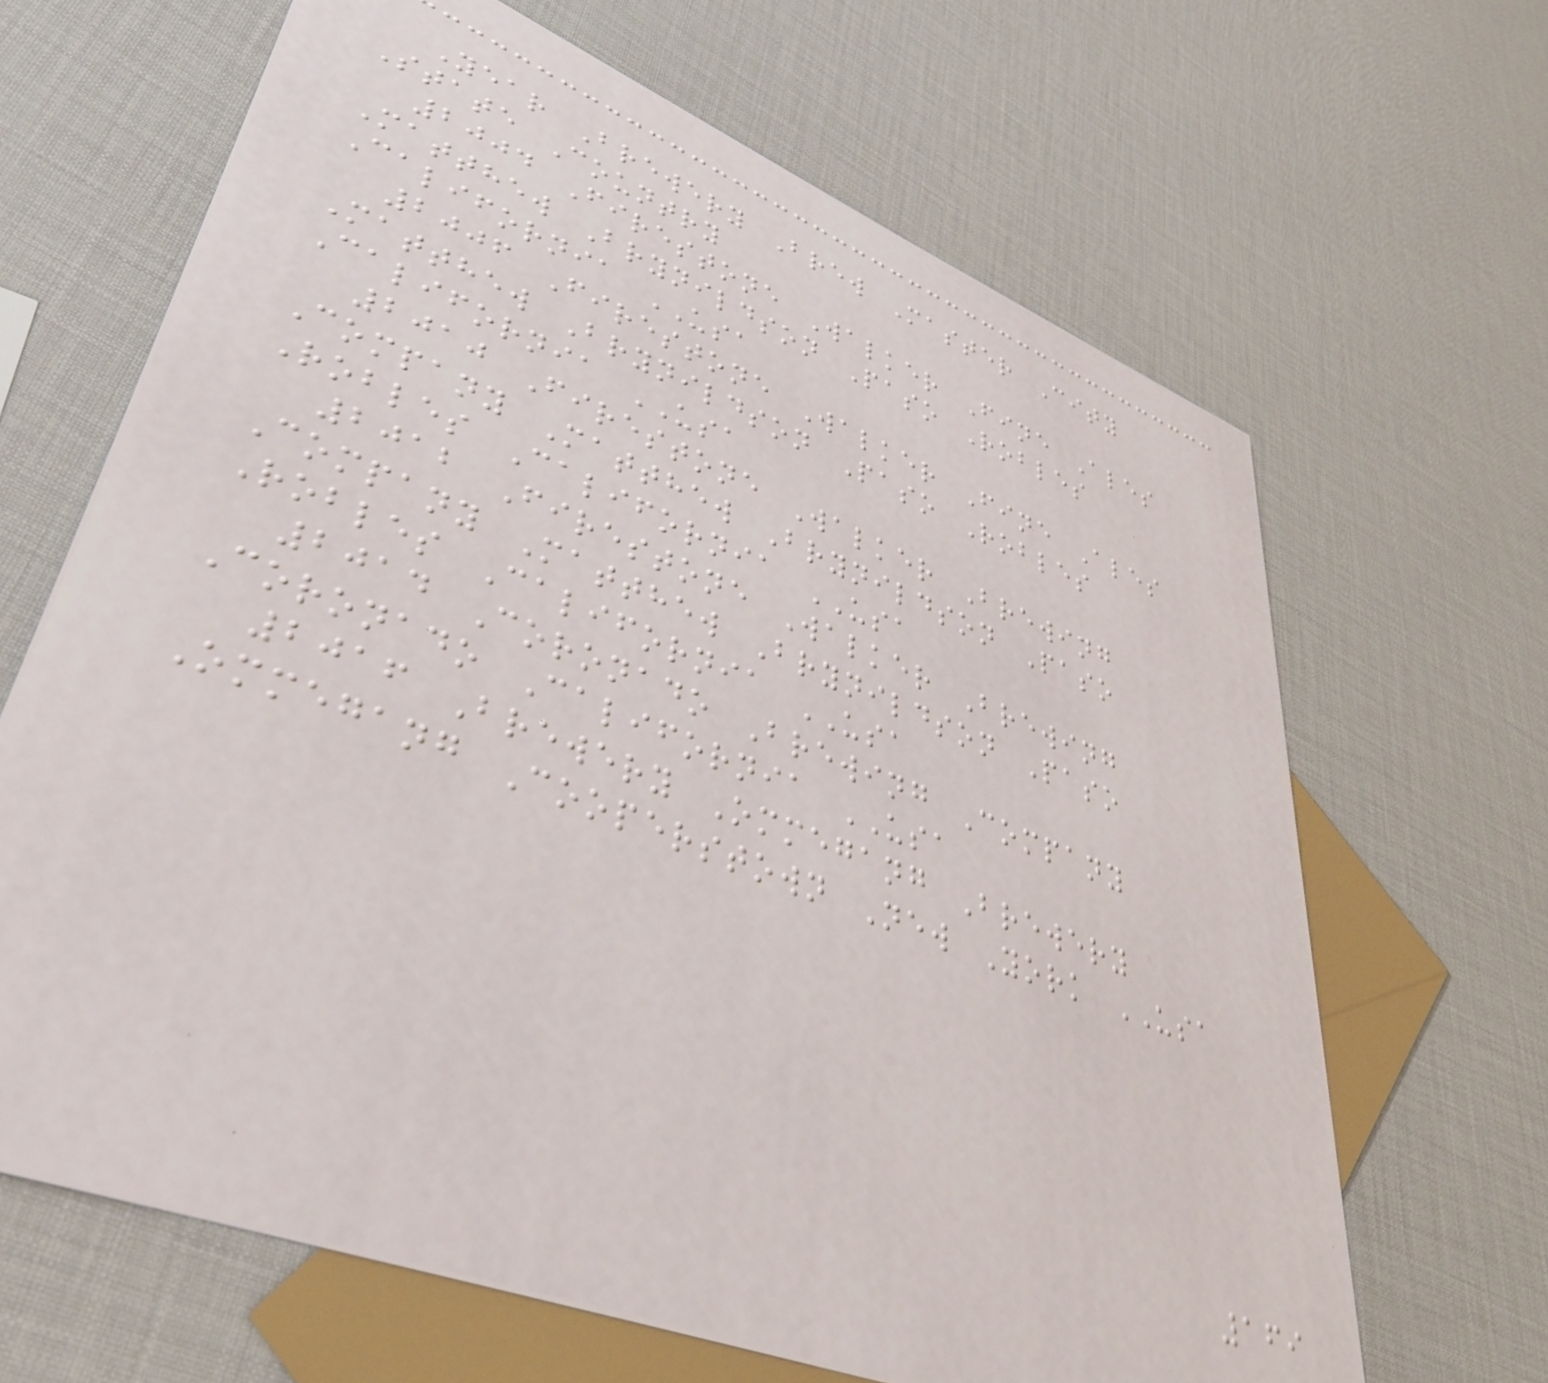Year Brewery Brew Master City
State Country
2004 Firestone Walker Fine Ales
Matthew Brynildson Paso Robles
California USA
2006 Firestone Walker Fine Ales
Matthew Brynildson Paso Robles
California USA
2010 Firestone Walker Brewing
Company Matthew Brynildson Paso
Robles California USA
2012 Firestone Walker Brewing
Company Matthew Brynildson Paso
Robles California USA
2014 Coronado Brewing Company
Coronado California USA
2016 Brewery Ommegang Brewery
Ommegang Cooperstown New York USA
169
